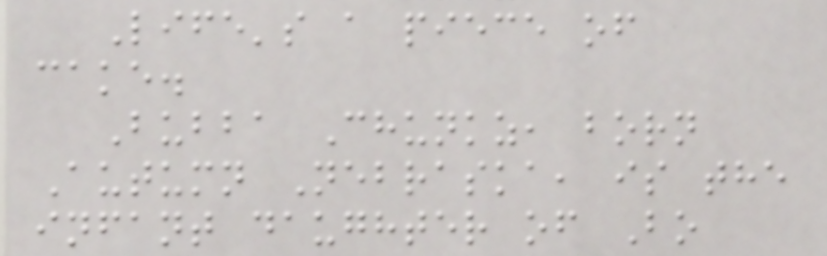Life's a piece of
cake.
Bubba Chunkz, born
Autumn Nebraska, is the
infant daughter of Bo
